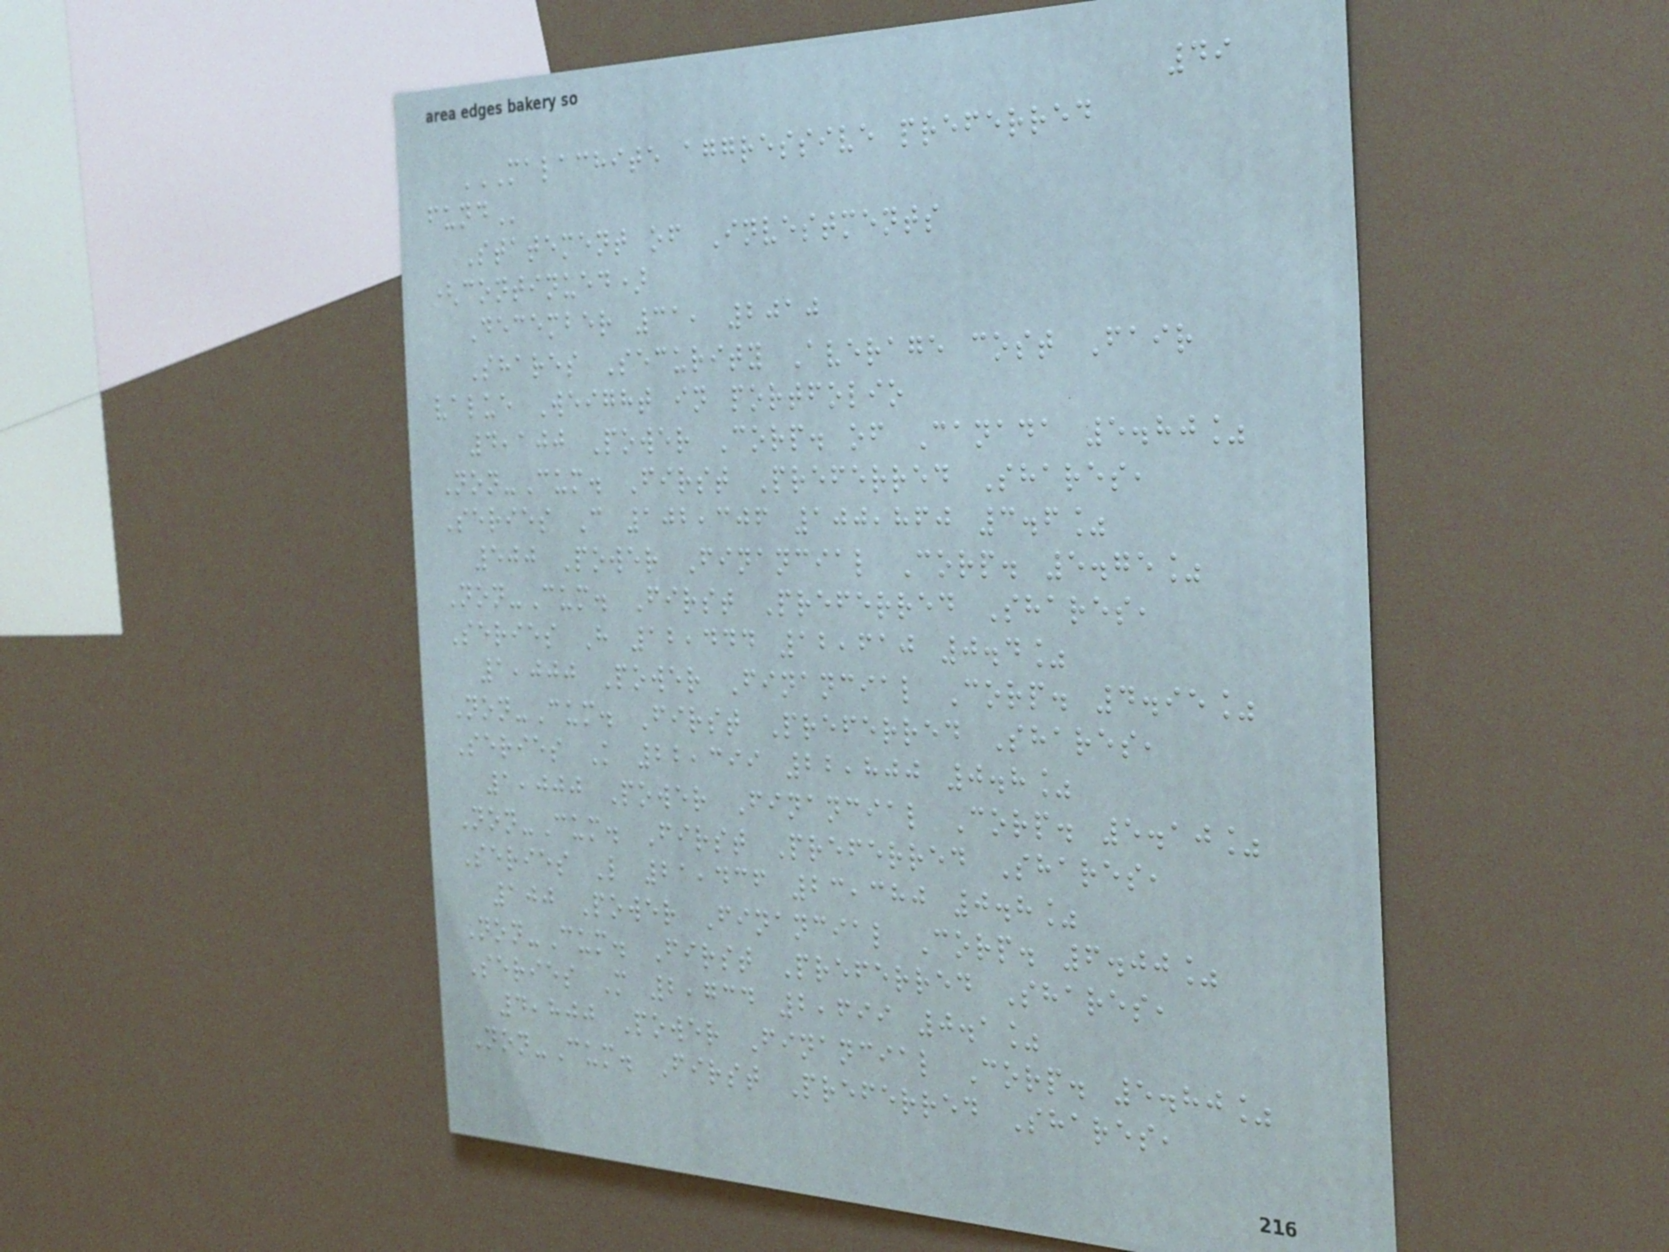49
MALACHITE AGGRESSIVE PREFERRED
FUND
Statement of Investments
(continued)
December 31, 2010
Shares Security Average cost Fair
value Weight in portfolio
4,100 Power Corp. of Canada 5.80%
Non-Cum. First Preferred Shares,
Series C 102,306 100,860 3.6%
500 Power Financial Corp. 5.75%
Non-Cum. First Preferred Shares,
Series H 12,444 12,610 0.4%
1,000 Power Financial Corp. 4.95%
Non-Cum. First Preferred Shares,
Series K 22,399 22,800 0.8%
1,000 Power Financial Corp. 5.10%
Non-Cum. First Preferred Shares,
Series L 21,436 23,380 0.8%
100 Power Financial Corp. 6.00%
Non-Cum. First Preferred Shares,
Series M 2,734 2,699 0.1%
4,800 Power Financial Corp. 5.80%
Non-Cum. First Preferred Shares,
